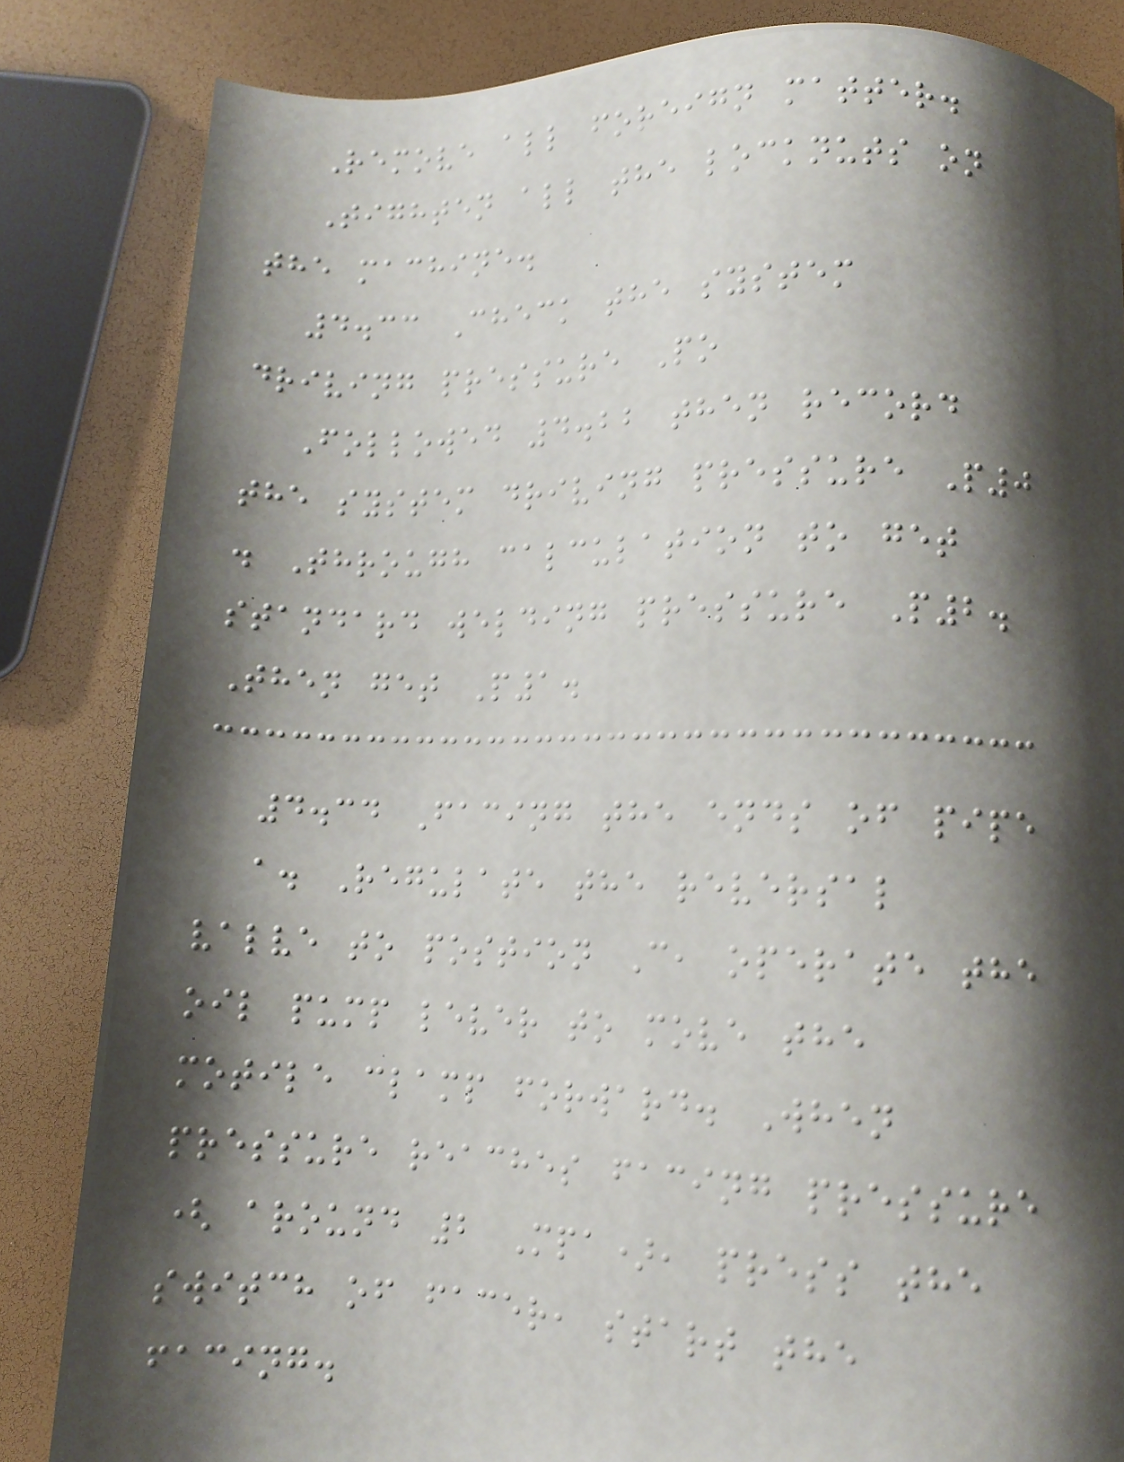Remove all foreign matter.
Tighten all the locknuts on
the machine.
4.33 Check the system
driving pressure Po
Followed 4.22 then record
the system driving pressure P0
. Through calculation to get
standard welding pressure P2.
Then get P1.
4.34 Facing the ends of pipe
a. Regulate the reversal
valve to postion C, operate the
oil pump lever to move the
motile clamp forward. When
pressure reaches facing pressure
( around 2 Mpa), press the
switch of facer, start the
facing.
